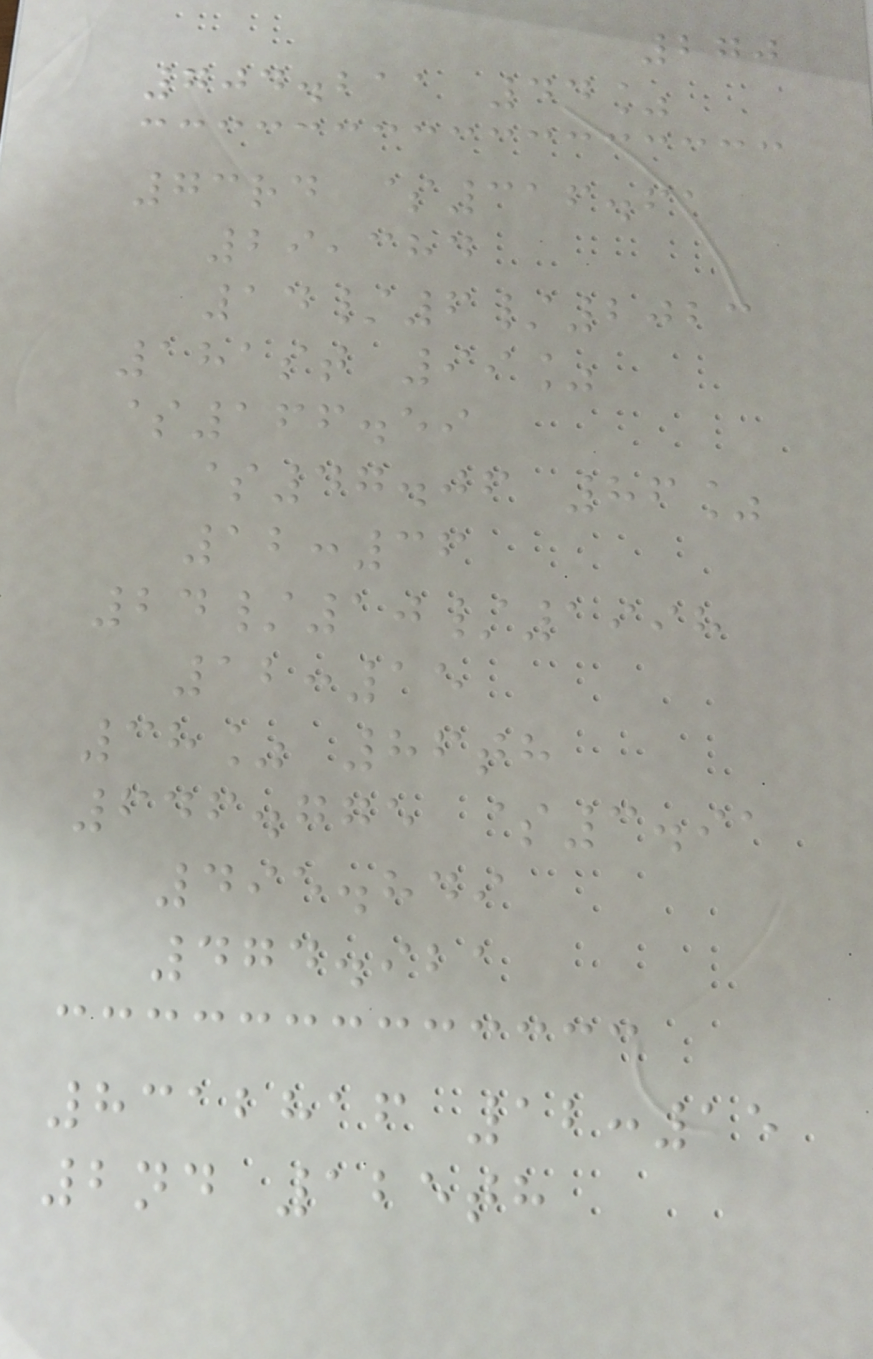270
704.211 44%
73rd $316.61
29,384
14/6/2023
181st 99%
$166.59
$47.06 86%
12:36
24/10/1998
12:15
38% 86th
646.775 $3.91
495.849
474.921
8312816 12:15
2nd 125th
